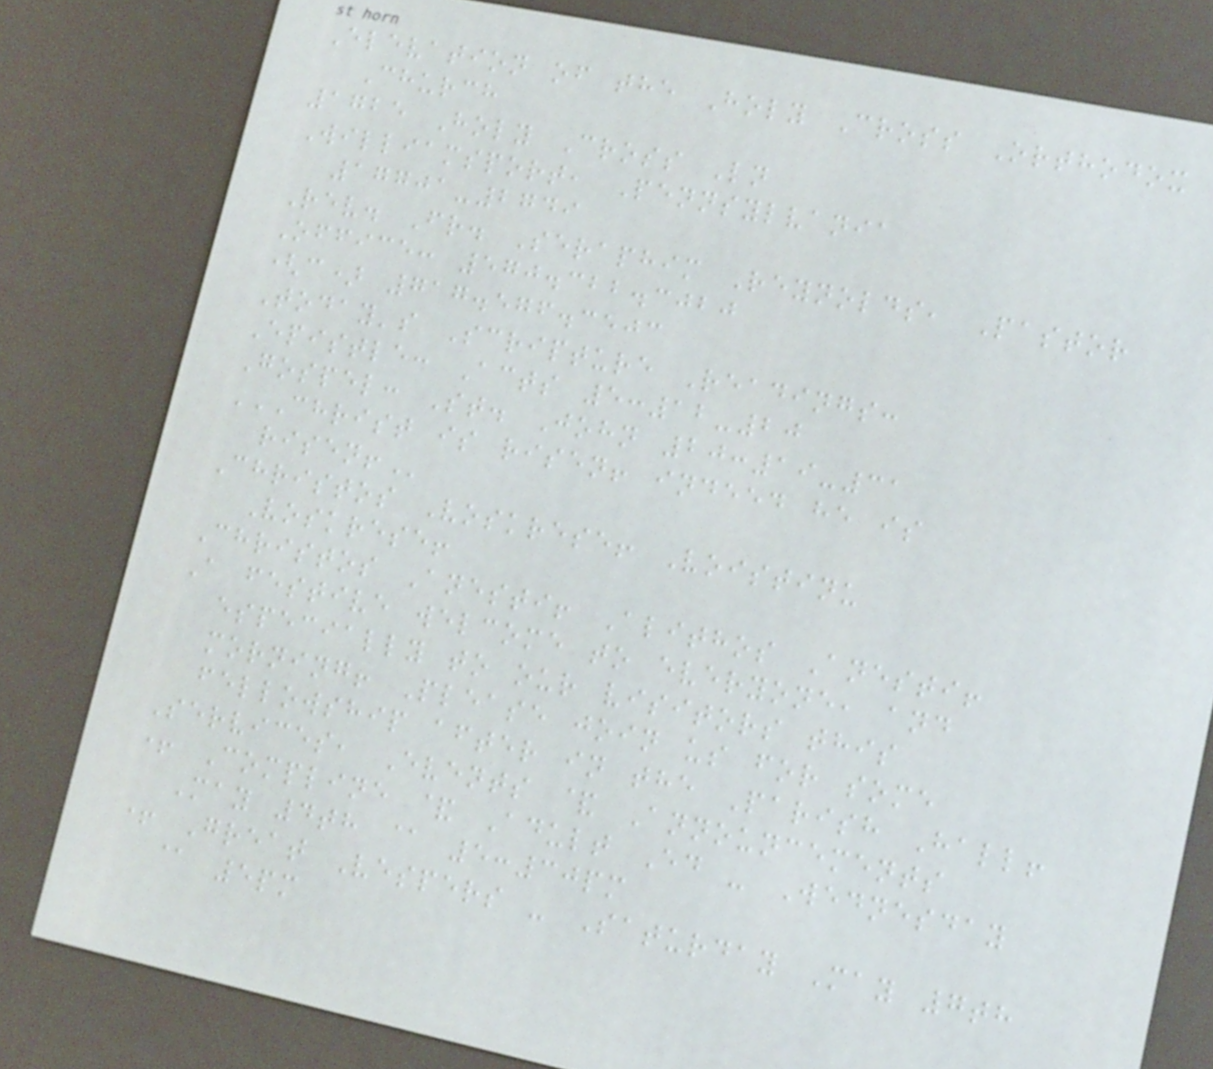Elevation of the Holy Cross Orthodox
Church
1725 Holy Cross Ln
Williamsport, Pennsylvania
17701-2749
Rev. Fr. Seraphim Reynolds, Pastor
Office: 570.322.3020
(c) 717.576.3503
Today's Scripture Readings:
Epistle: Acts 5:12-20
Gospel: St. John 20:19-31
CHRIST IS RISEN! INDEED HE IS
RISEN!
Christos Voskrese! Voistinu
Voskrese!
Christos Anesti! Alithos Anesti!
A festive welcome to everyone, and
especially to our visitors this
morning! Please join us for some
fellowship after in the Parish Hall!
Services, Events & Announcements
+ Compline & Adult Ed - Wednesday
May 4th @ 5:30pm
+ Great Vespers - Saturday May 7th
@ 5pm
